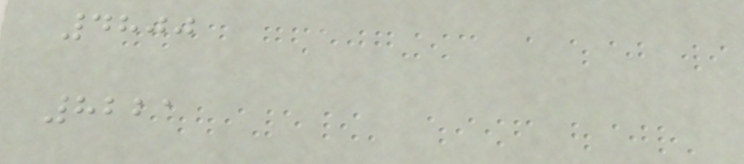4800
8221
